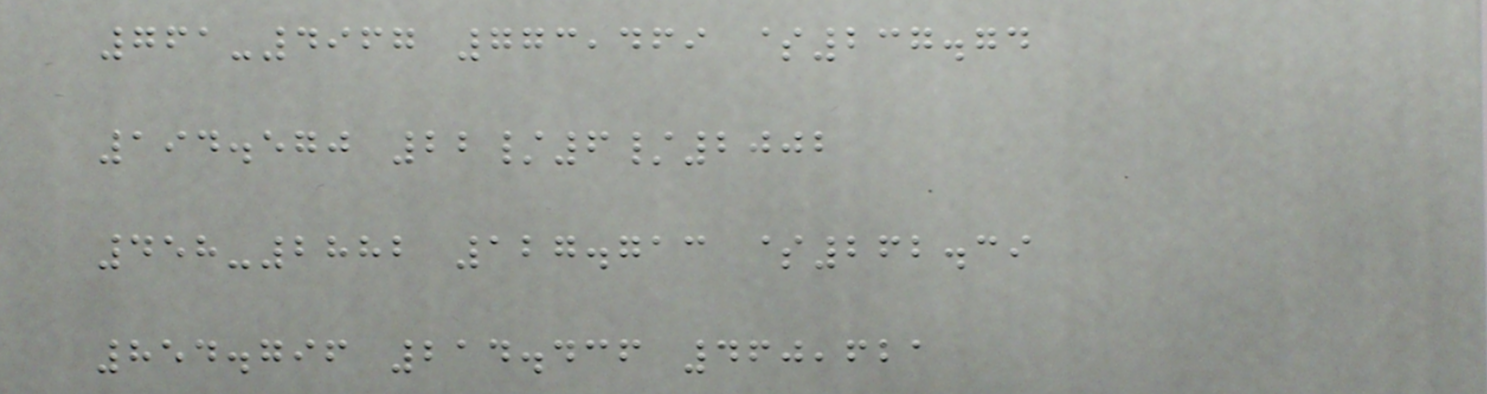761-4967 773,469 $237.74
194.570 22/6/2002
458-2882 127.713 $262.39
854.796 214.436 460,621
